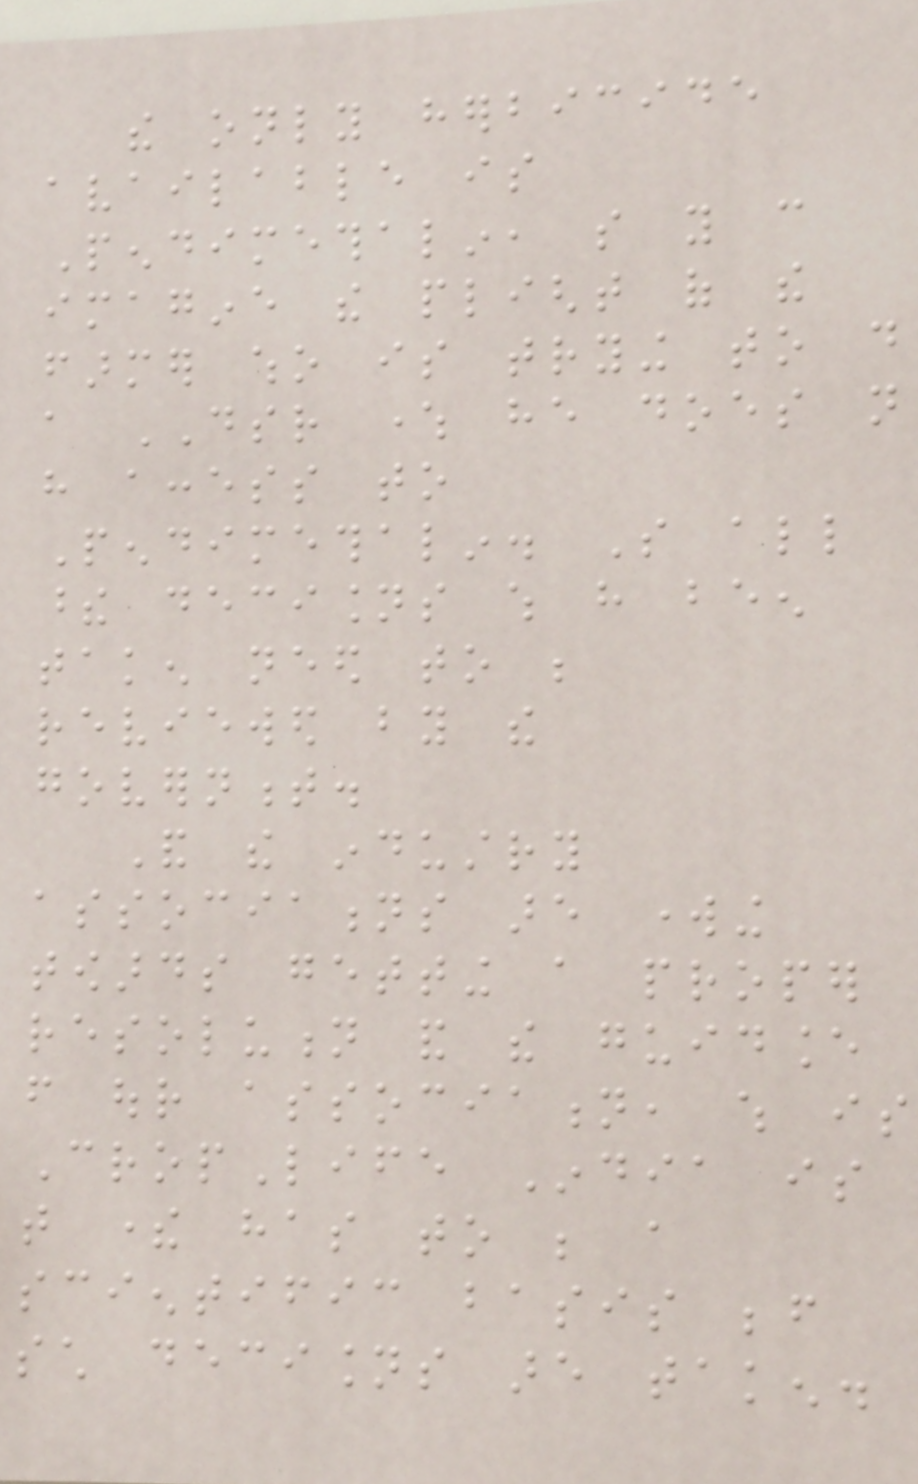the only herbicide
available is
Pendimethalin, so you can
imagine the plight of the
farmer who is trying to do
a DSR where he does not
have access to
Pendimethalin. So all
these decisions which have been
taken need to be
reviewed by the
government.
And the industry
associations are working
towards getting a proper
resolution and the guidance
from our association, which is
CropLife India is
that there has to be a
scientific basis before
such decisions are taken.
